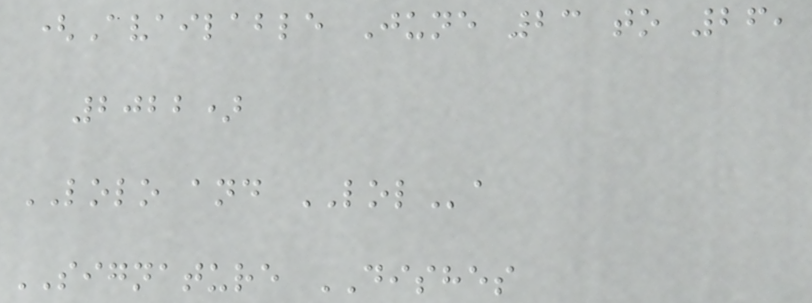(Available June 23 to 26,
2022)
LOLO and LOLa
SIGNATURE DISHES
